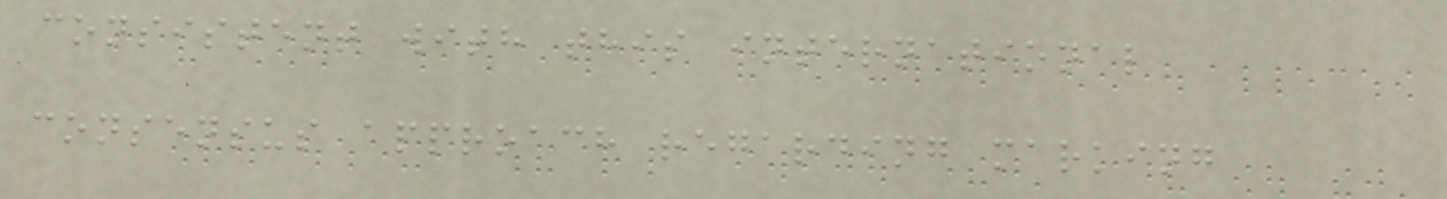consistent with this international
consensus approach regarding marking
